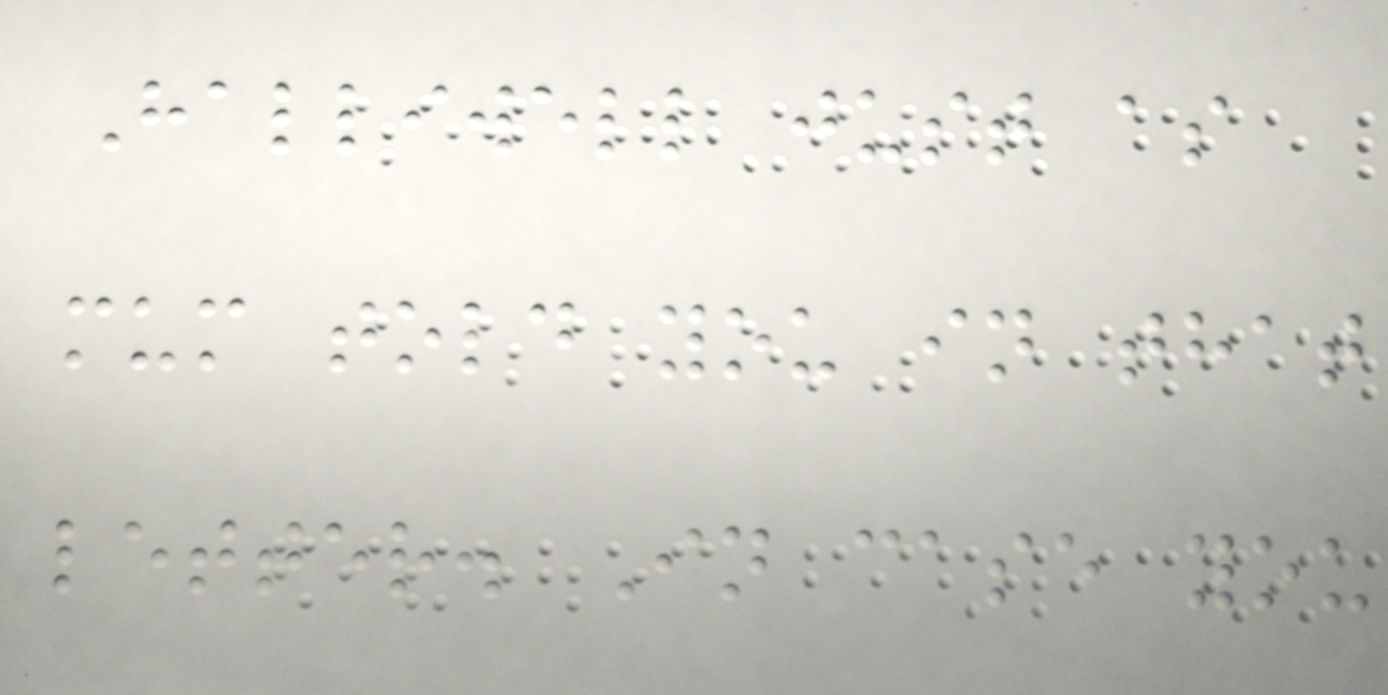Halliwell just as
mum told you in that
letter. In case you
